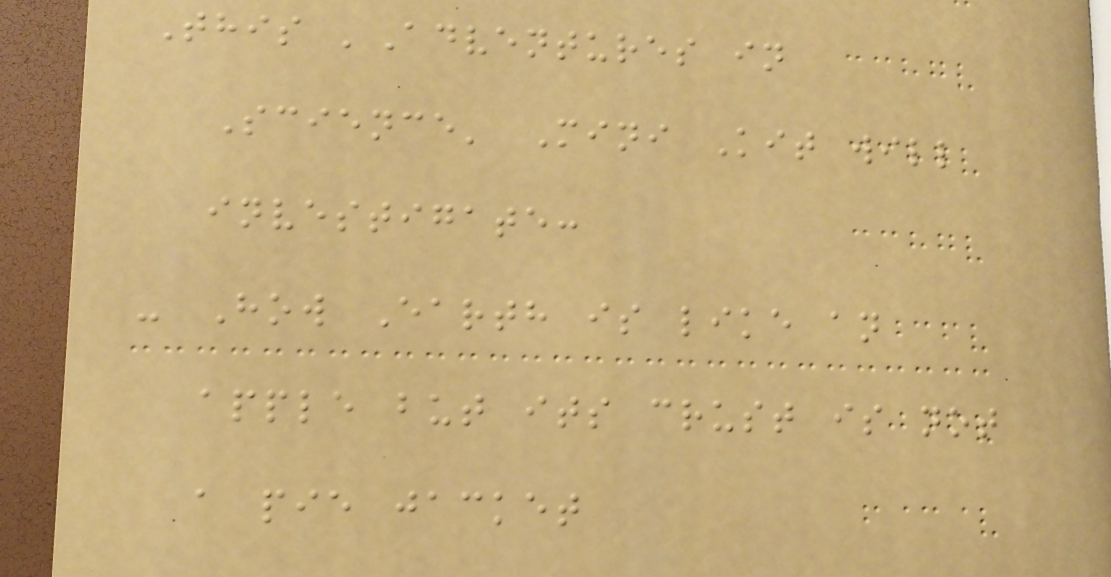This 'Adventures in
Science' Mini Kit will
investigate:
- How Earth is like an
apple but its crust is not
a pie jacket
